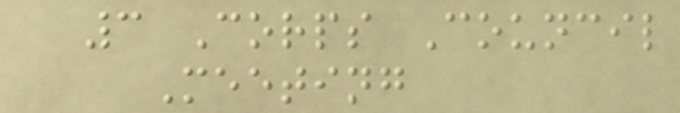3 Corps Council
Meeting
